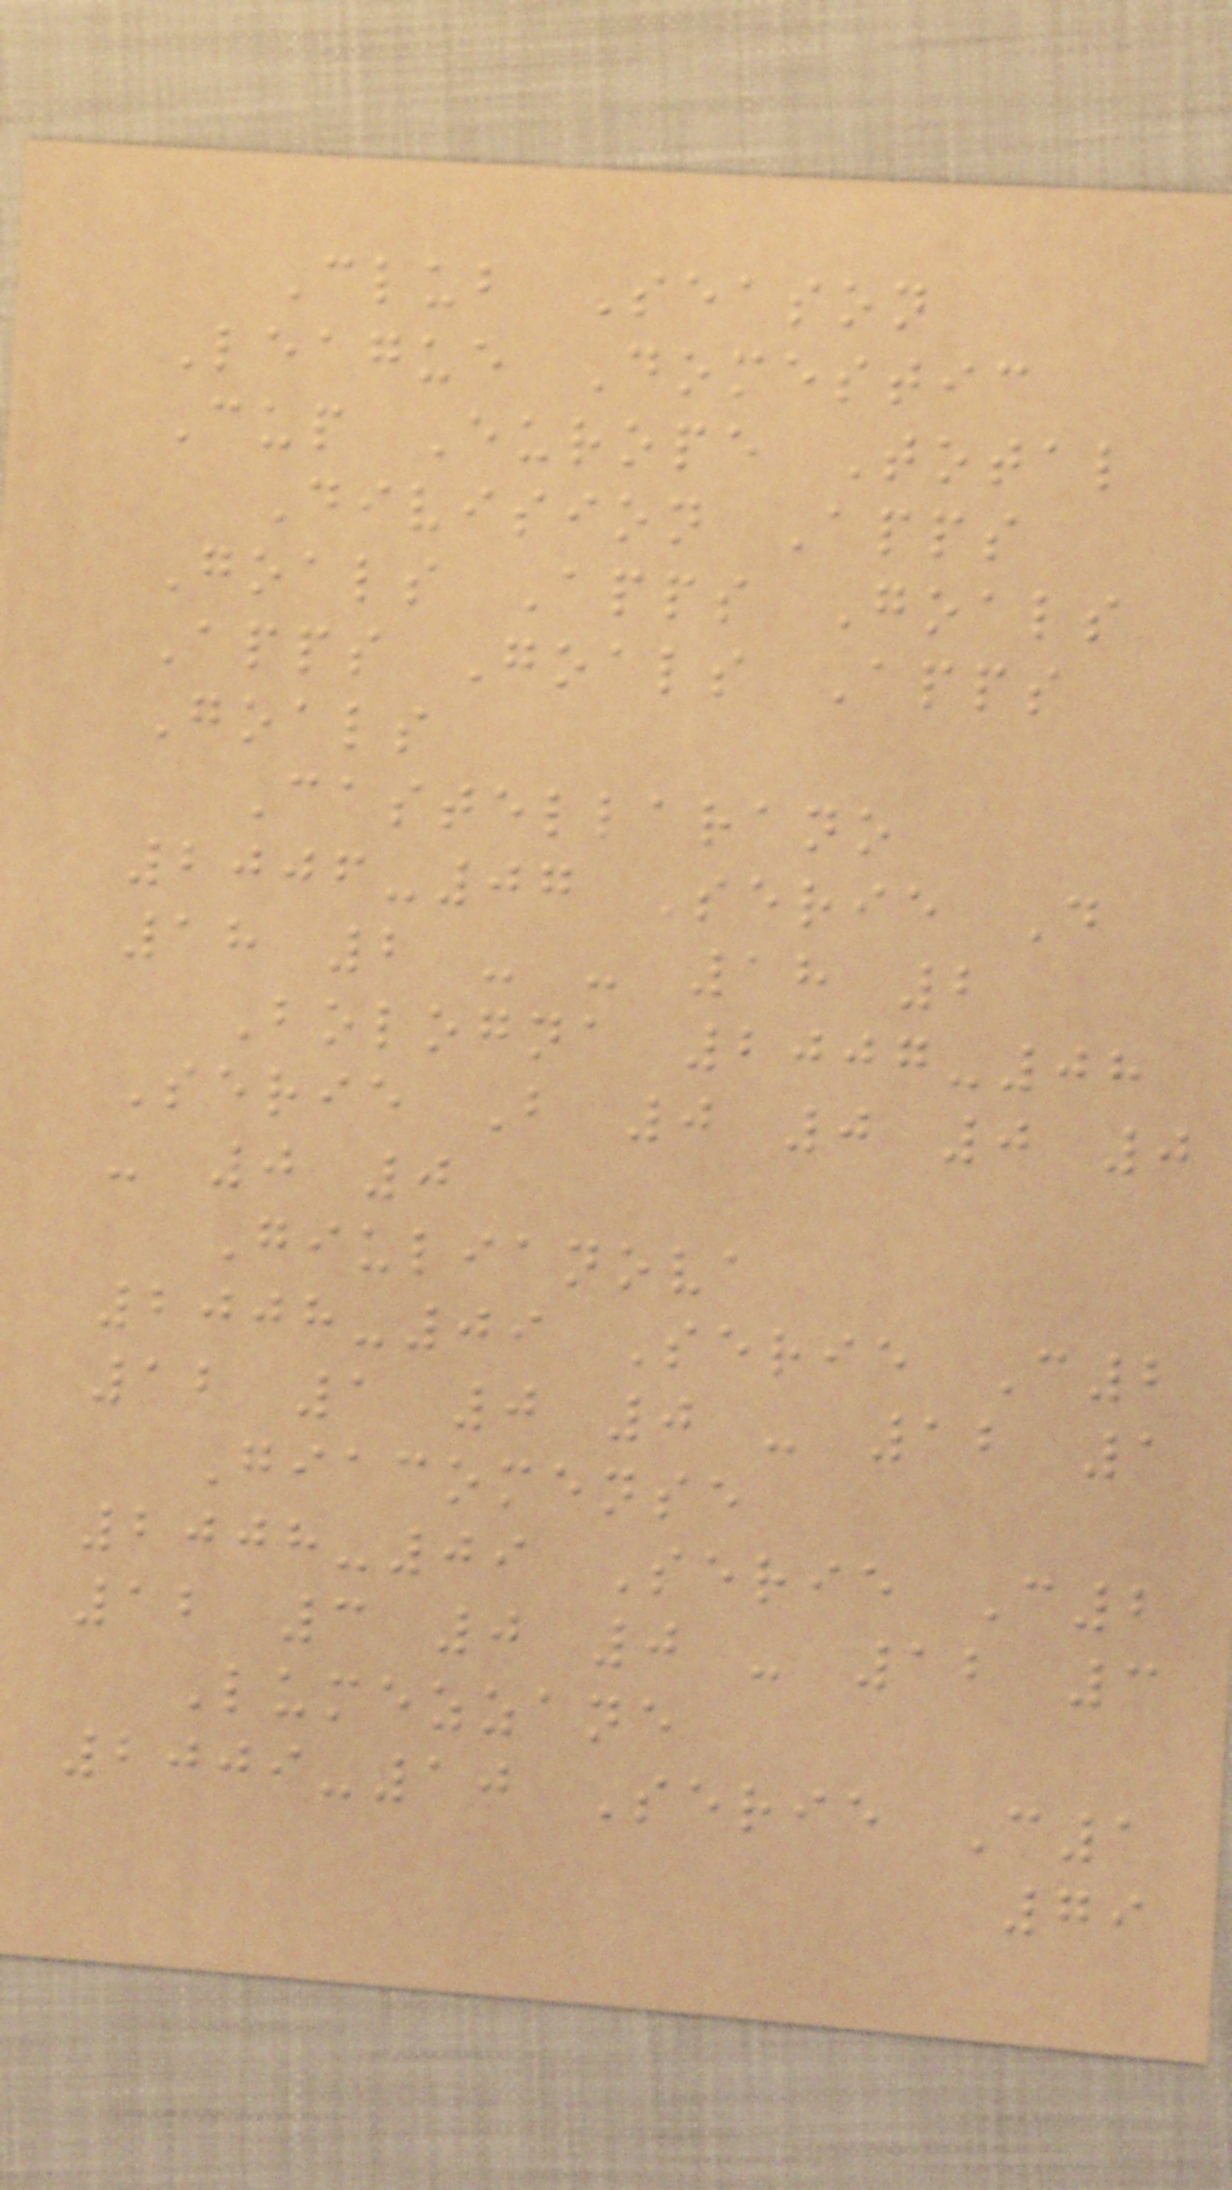Club Season
League Domestic
Cup Europe Total
Division Apps
Goals Apps Goals
Apps Goals Apps
Goals
Castellarano
2006-07 Serie D
18 2 - - 18 2
Bologna 2007-08
Serie B 0 0 0 0
- 0 0
Giulianova
2008-09 Serie C2
12 1 0 0 - 12 1
Giacomense
2008-09 Serie C2
12 3 0 0 - 12 3
Lumezzane
2009-10 Serie C1
79
